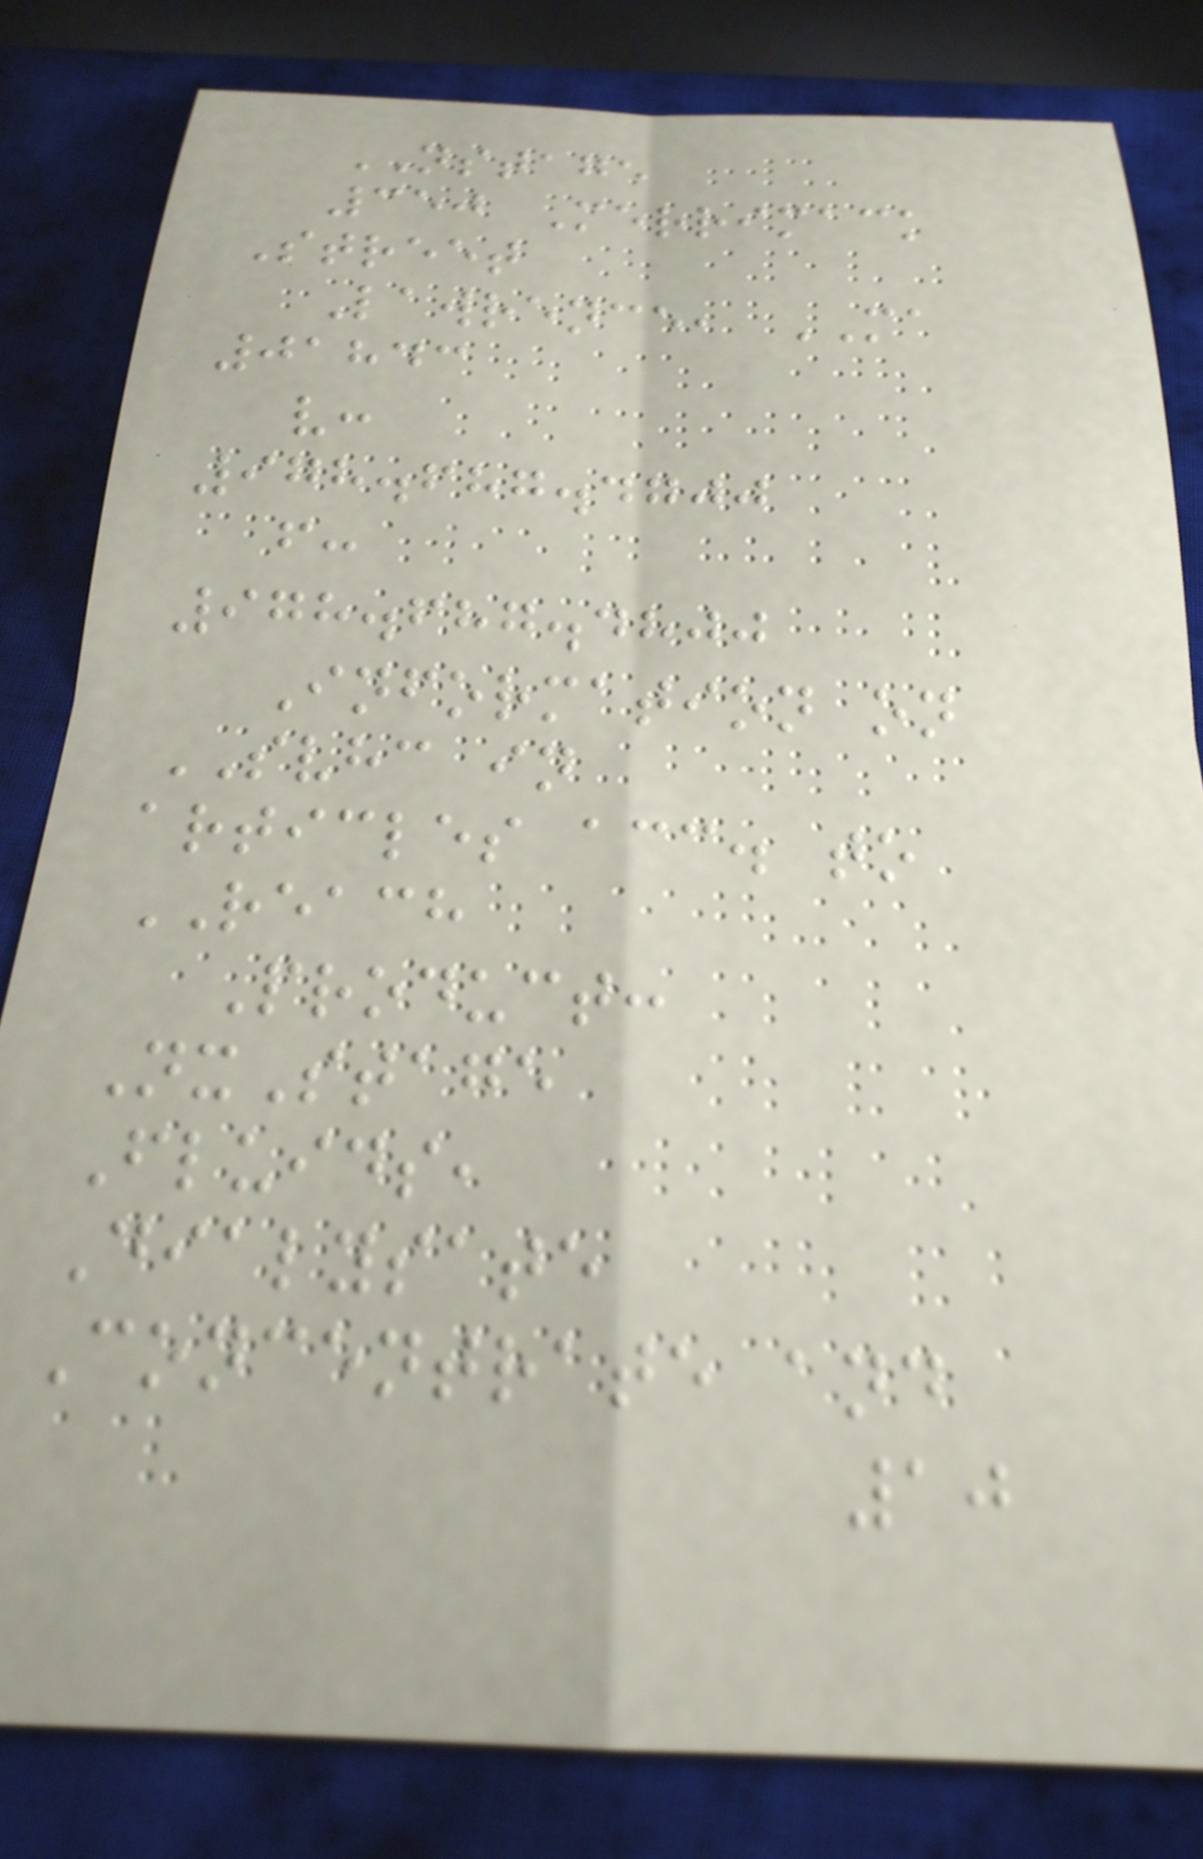NSTAGE
350 Merrimack
Street
Lawrence, MA
01843
v:
978.687.4700
f:
978.687.4800
Information on
SVHC in
articles acc. to
REACH
Product:
NxStage
Fluids,
Dialysate
Concentrate and
10
